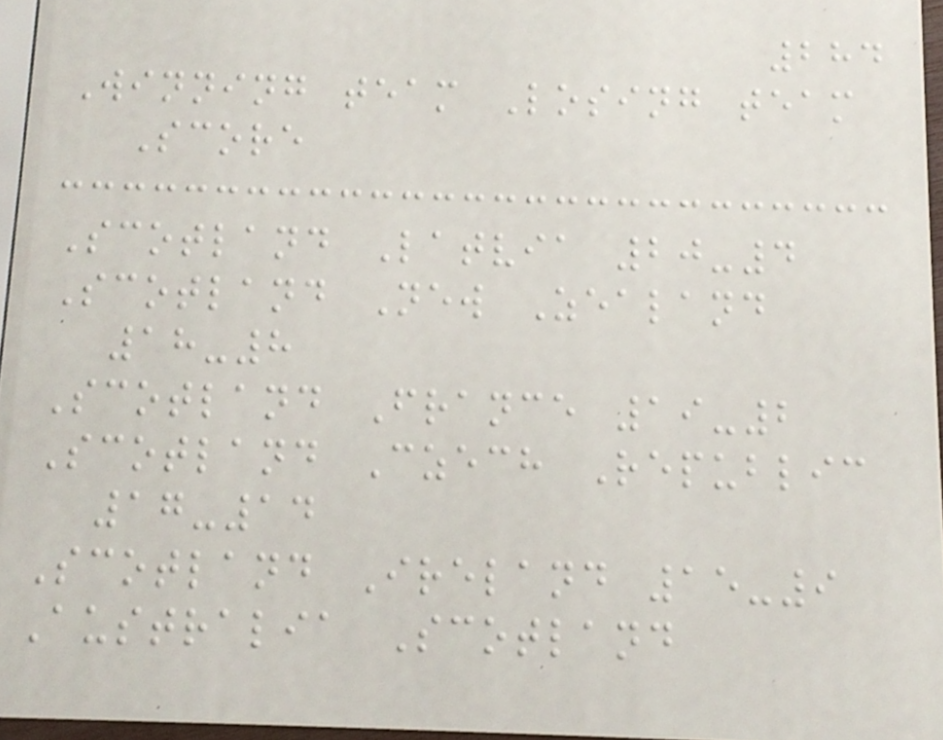284
Winning team Losing team
Score
Scotland Latvia 20-4
Scotland New Zealand
18-8
Scotland France 19-2
Scotland Czech Republic
17-14
Scotland Ireland 15-9
Australia Scotland
